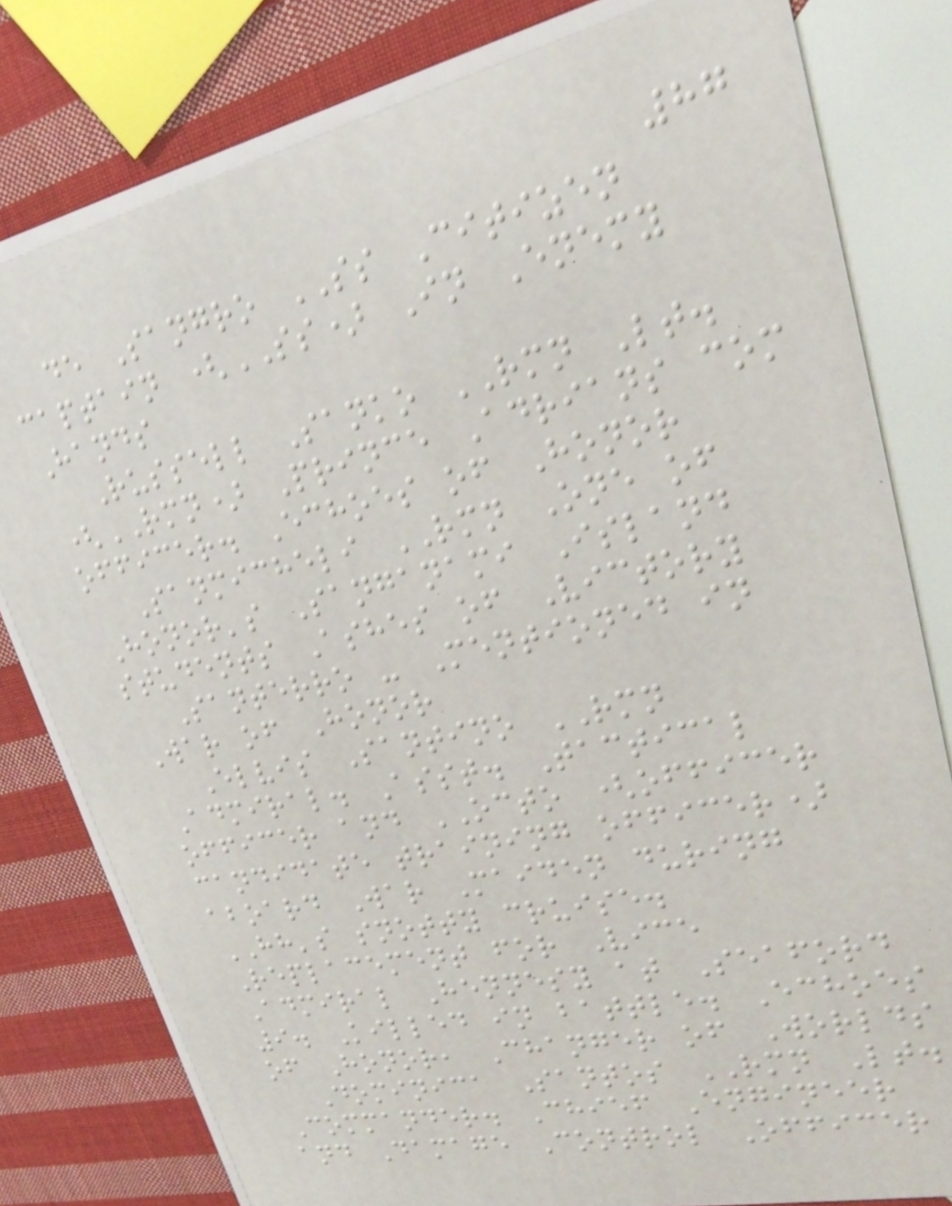87
de Sangro SS Citizen
captain (SS) In Enemy
Hands
Russell Sanko RMN Lt.
(RMN) Prince Adrians com
officer. Echoes of Honor
Sanmicheli RMN One of
Honor's Sanganami Island
students Ashes of Victory
Santerro - Mentioned in
War of Honor
Elvis Santino RMN
Admiral. Asst. Tactical
officer and OCTO (officer
candidate training officer)
aboard War Maiden during
HH's snotty cruise.
Replacement for Vice
Admiral Hennesy at Seaford
9. Killed in battle. Echoes
of Honor, Changer of Worlds
Dominica Santos RMN Lt.
Commander. Chief Engineer
and Damage Control Officer
